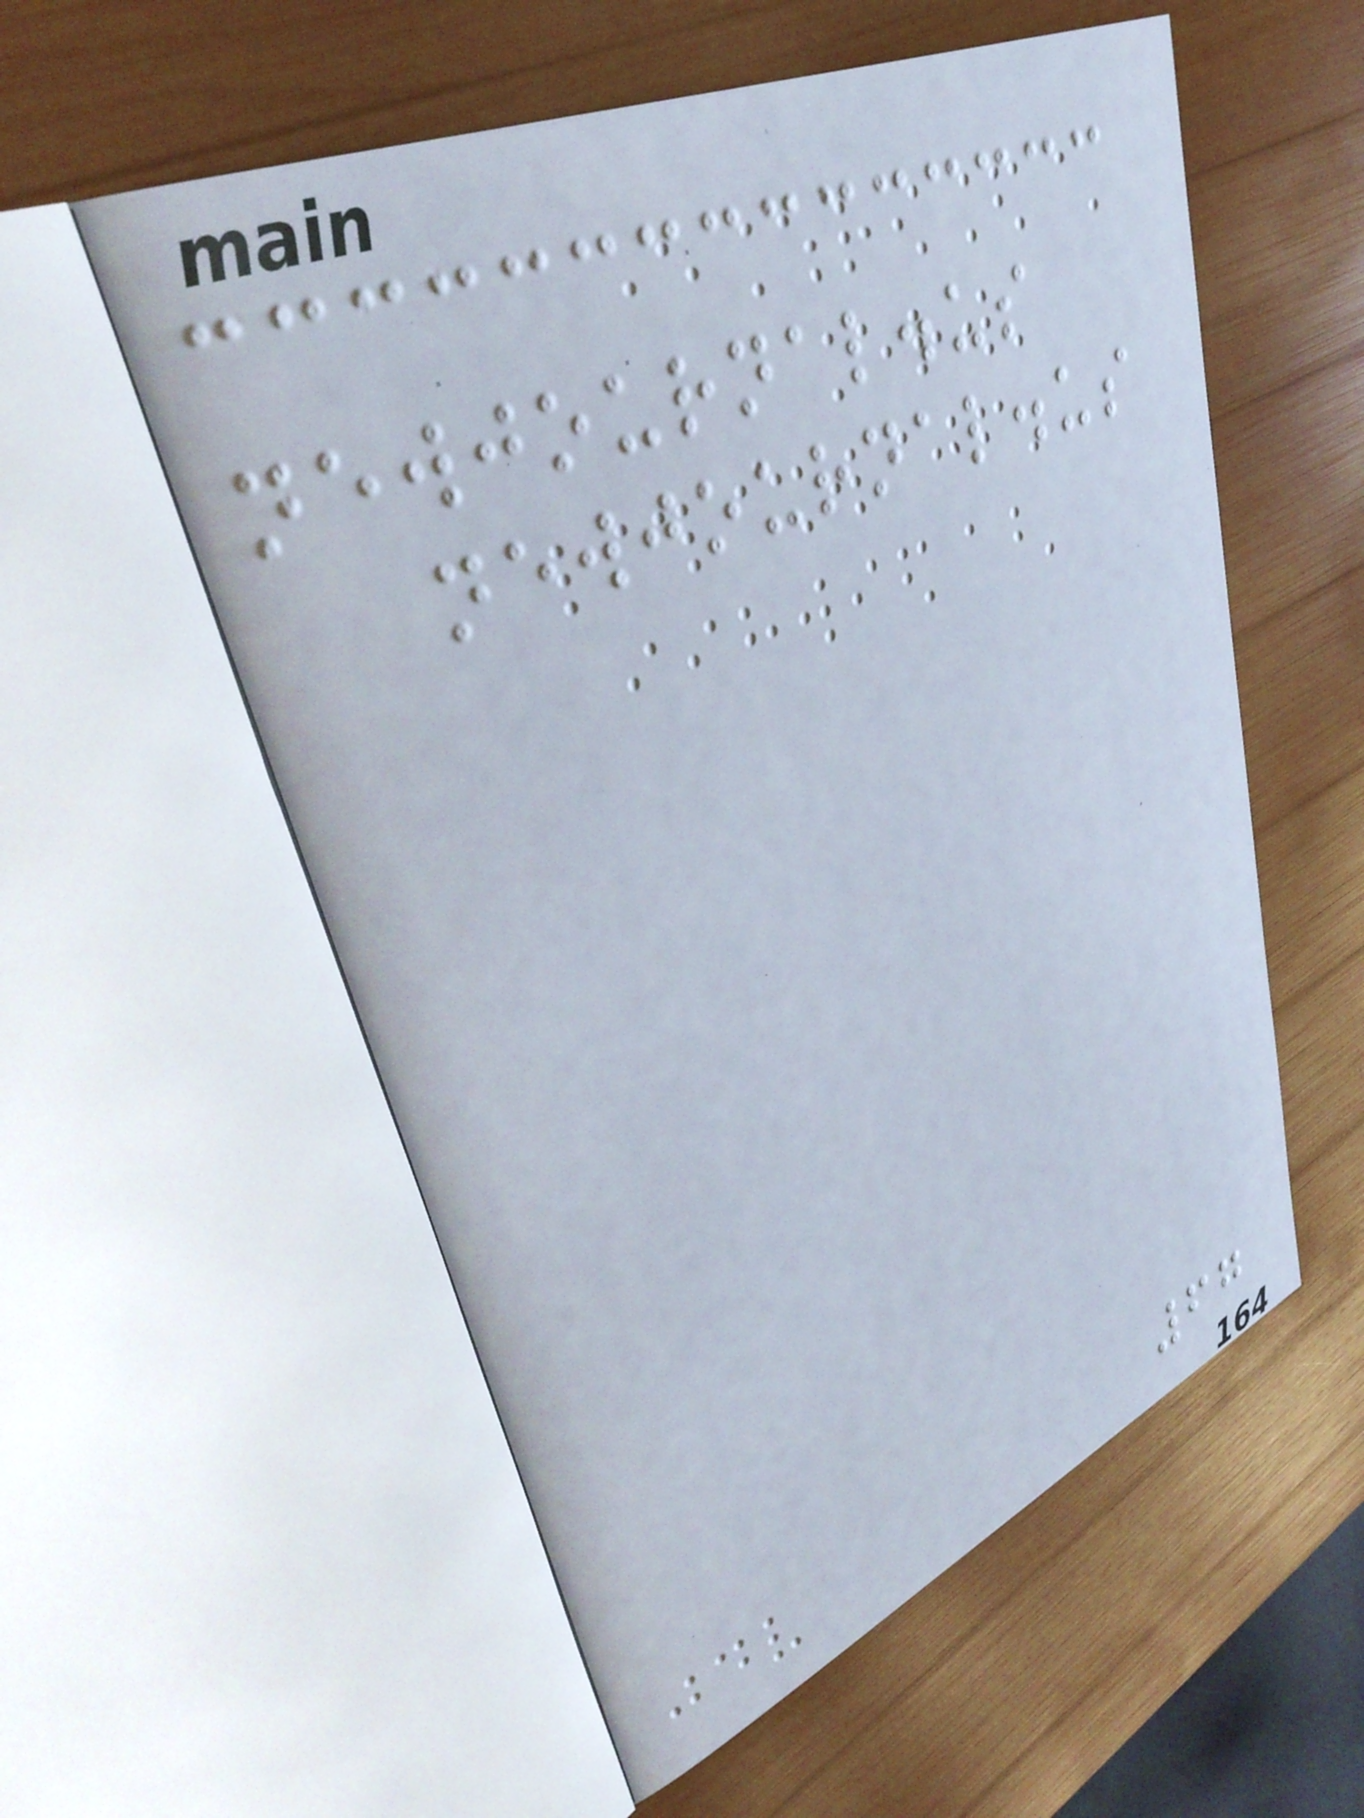newjournal.us
newjournal.us
67
